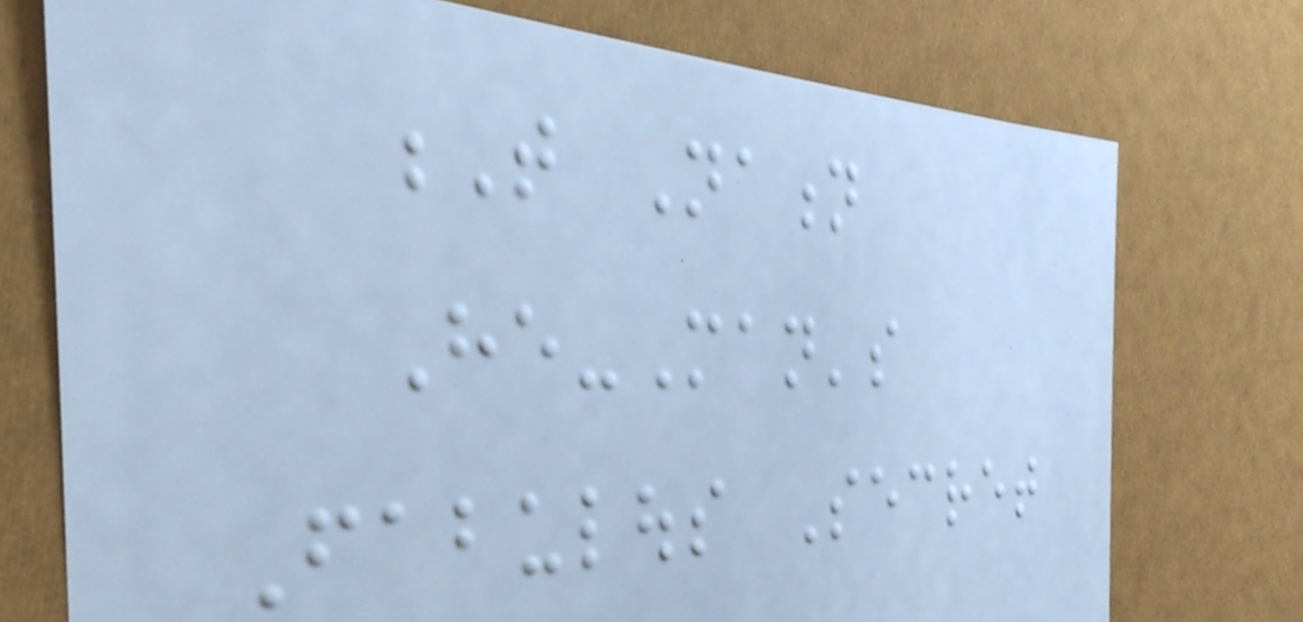T Nation
He-Man's
Fabulous Secret
